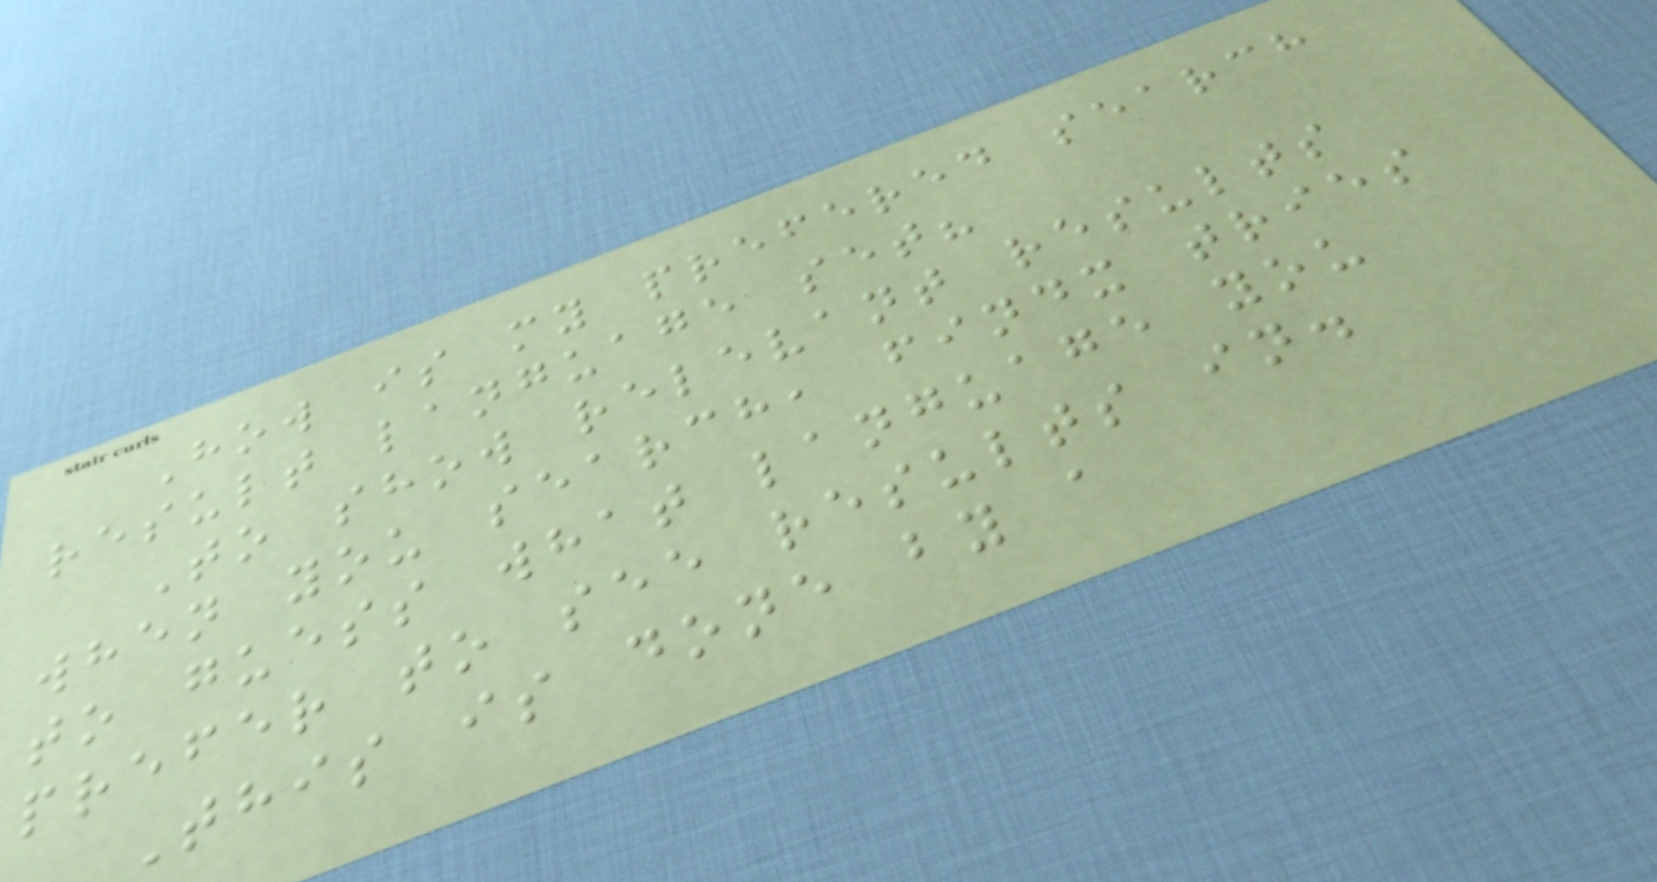How is my prefered search
result language set?
To show relevant results
when you search, findx tries
to guess what language you
prefer to see results in.
This is done by a
